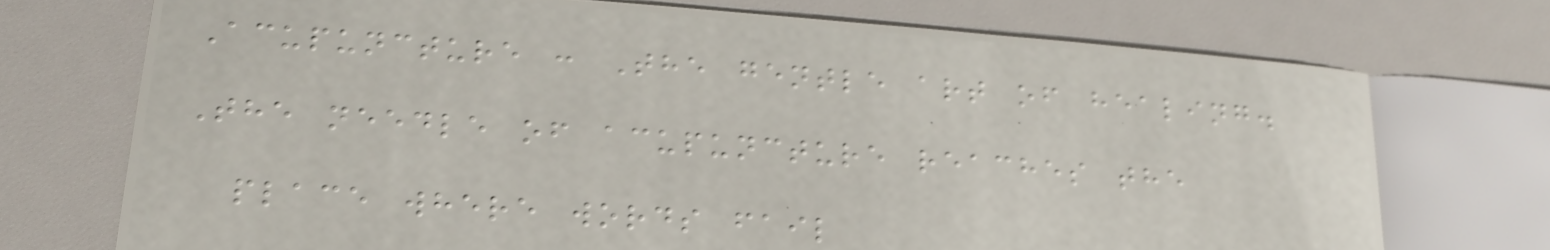Acupuncture : The gentle art of healing.
The needle of acupuncture reaches the
place where words fail
